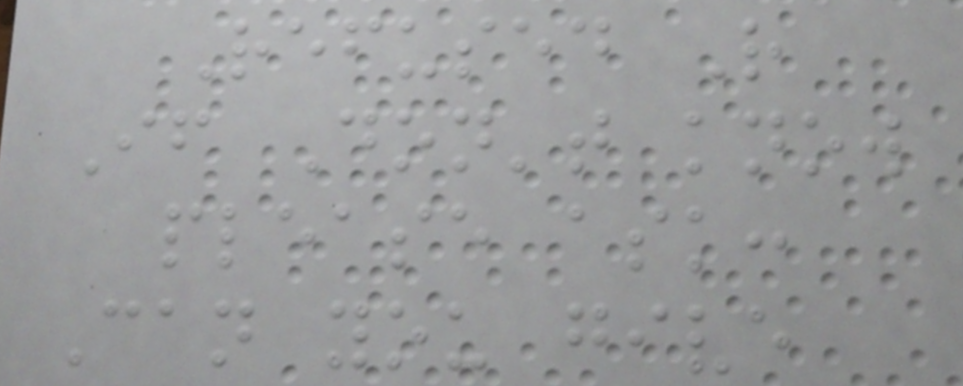Refused R
If Don't know
please ask:
Can you give
